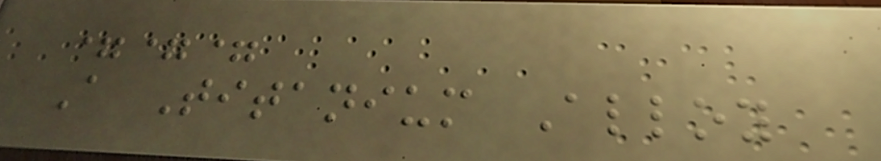===
A Titanium Alloy
